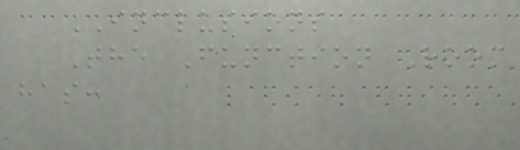INCLUSIONS
The Function Room
has:
